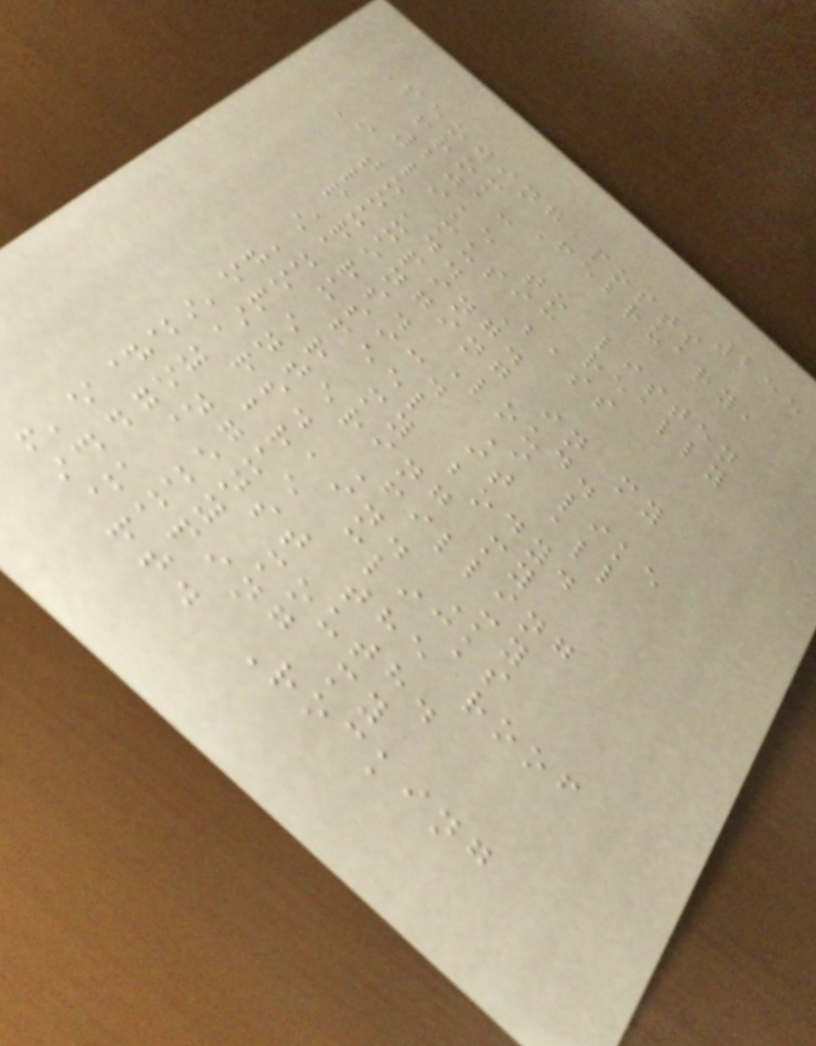255
Showing posts
from February,
2013
I like to listen
to music really
loud. Bass
pumping.
Ringing in my
ears. Loud.
Music. I like
to feel it all
over my body.
Entering my
ears. Filling
my brain. My
tongue clicks
against the roof
of my mouth.
Pumping my
heart. Rocking
